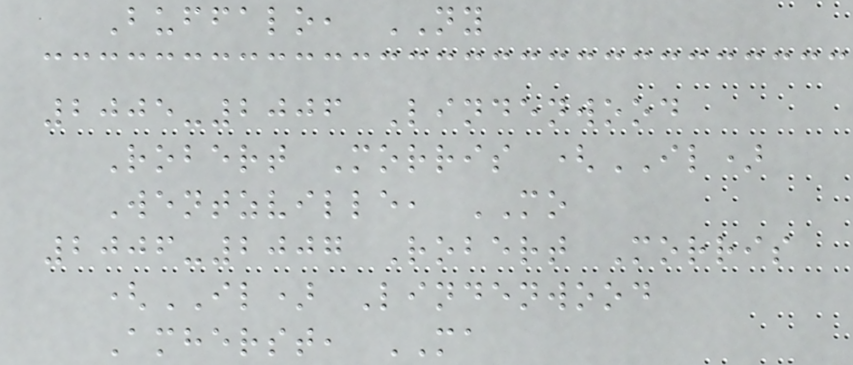Buffalo, NY
2005-2006 Lindenwood
Robert Morris (IL)
Wentzville, MO
2006-2007 Robert Morris
(IL) Lindenwood
Amherst, MA
